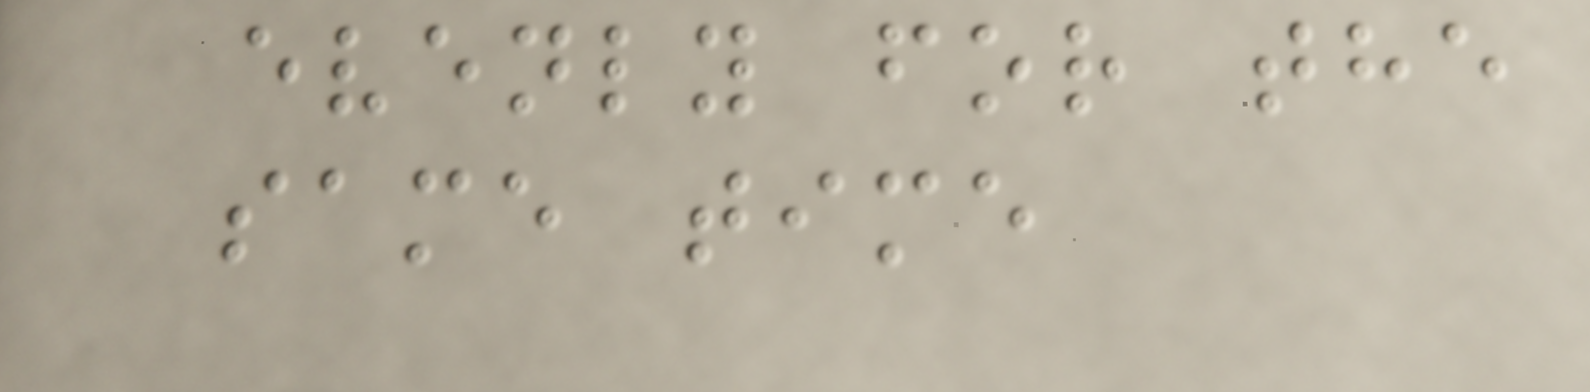evenly for the
same time
